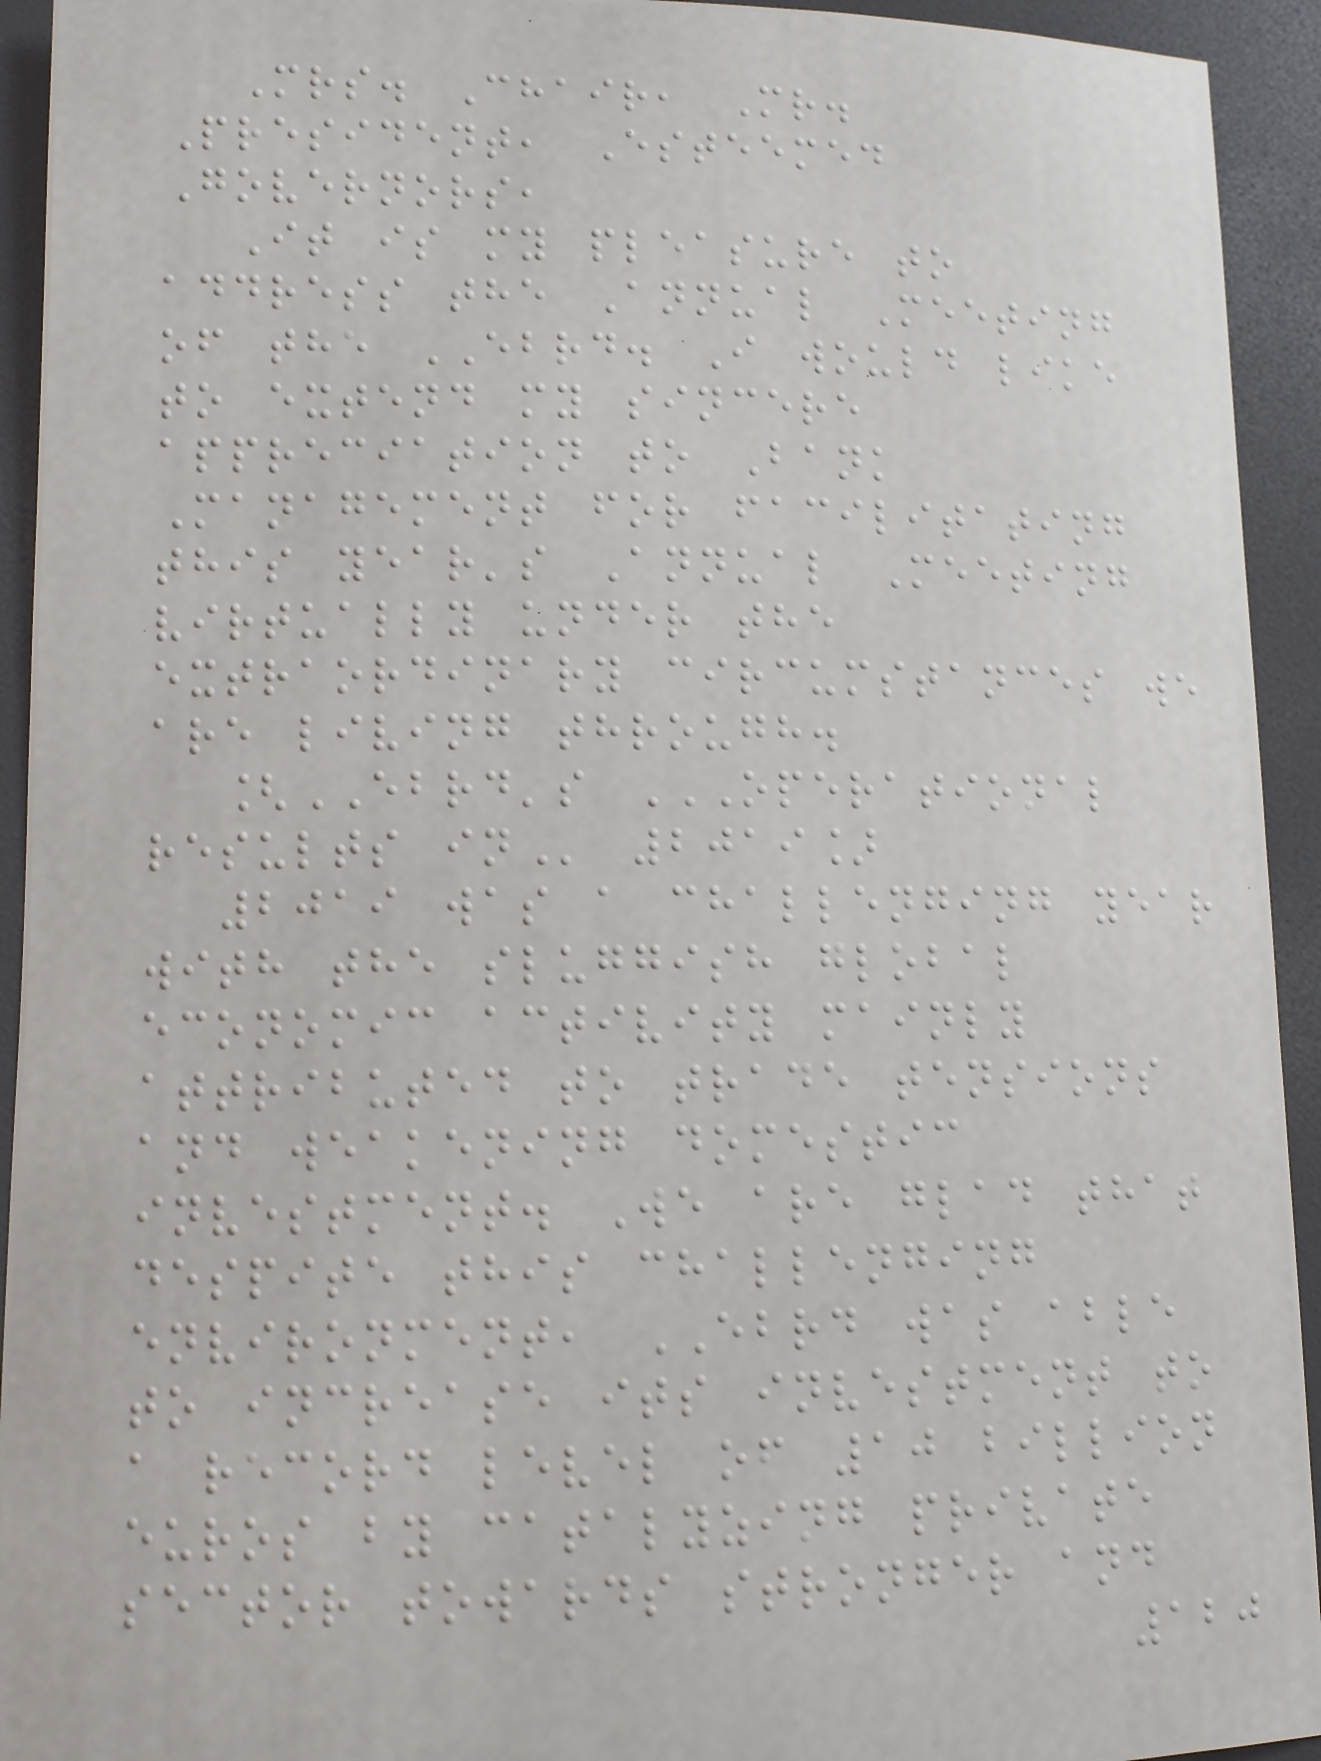Mrs. Chair, Mr.
President, Esteemed
Governors,
It is my pleasure to
address the Annual Meeting
of the EBRD. I would like
to extend my sincere
appreciation to Bank
Management for facilitating
this year's Annual Meeting
virtually under the
extraordinary circumstances we
are living through.
[EBRD's OPERATIONAL
RESULTS IN 2019]
2019 was a challenging year
with the sluggish global
economic activity mainly
attributed to trade tensions
and weakening domestic
investment. We are glad that
despite this challenging
environment, EBRD was able
to increase its investment to
a record level of 10 billion
euros by catalyzing private
sector towards stronger and
120
